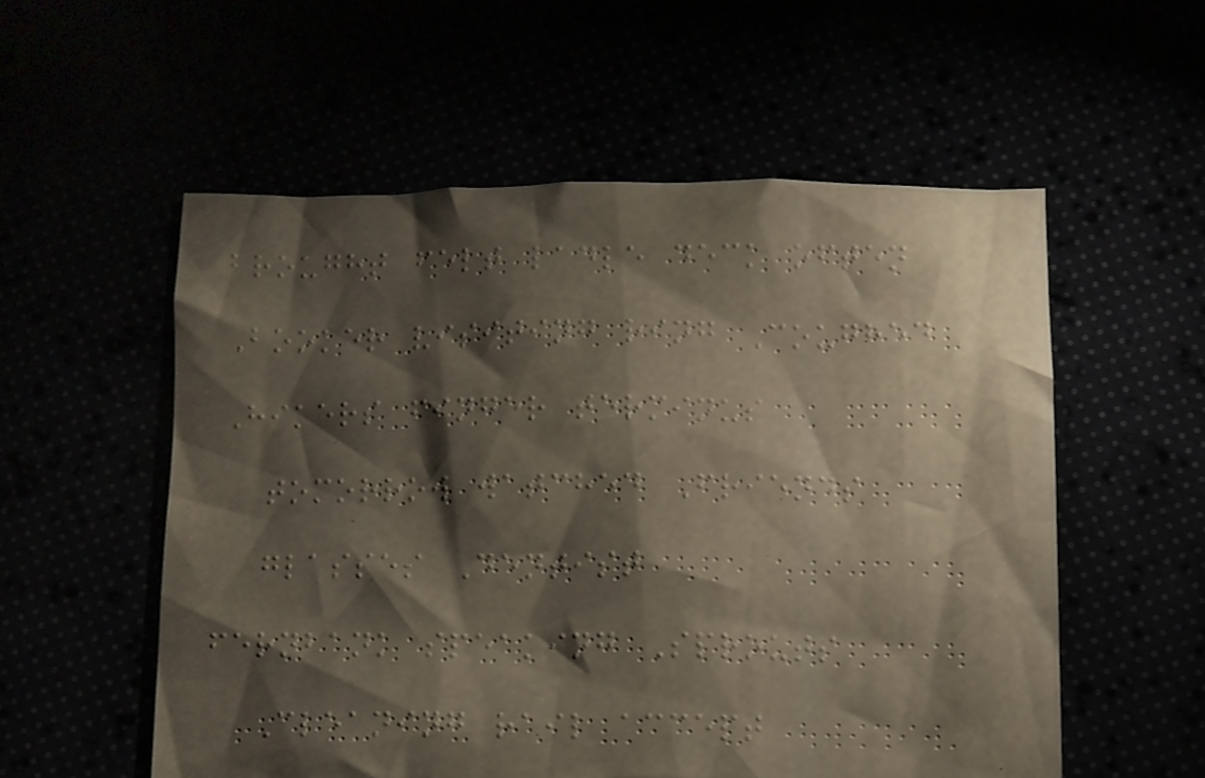brought felt ladle deck often
Booker visiting ring Coughed
Hikers finger terminus
tomorrow watched Friends
glasses Dentist
fernbank speaking Sprouts
Cleaning rail accept
